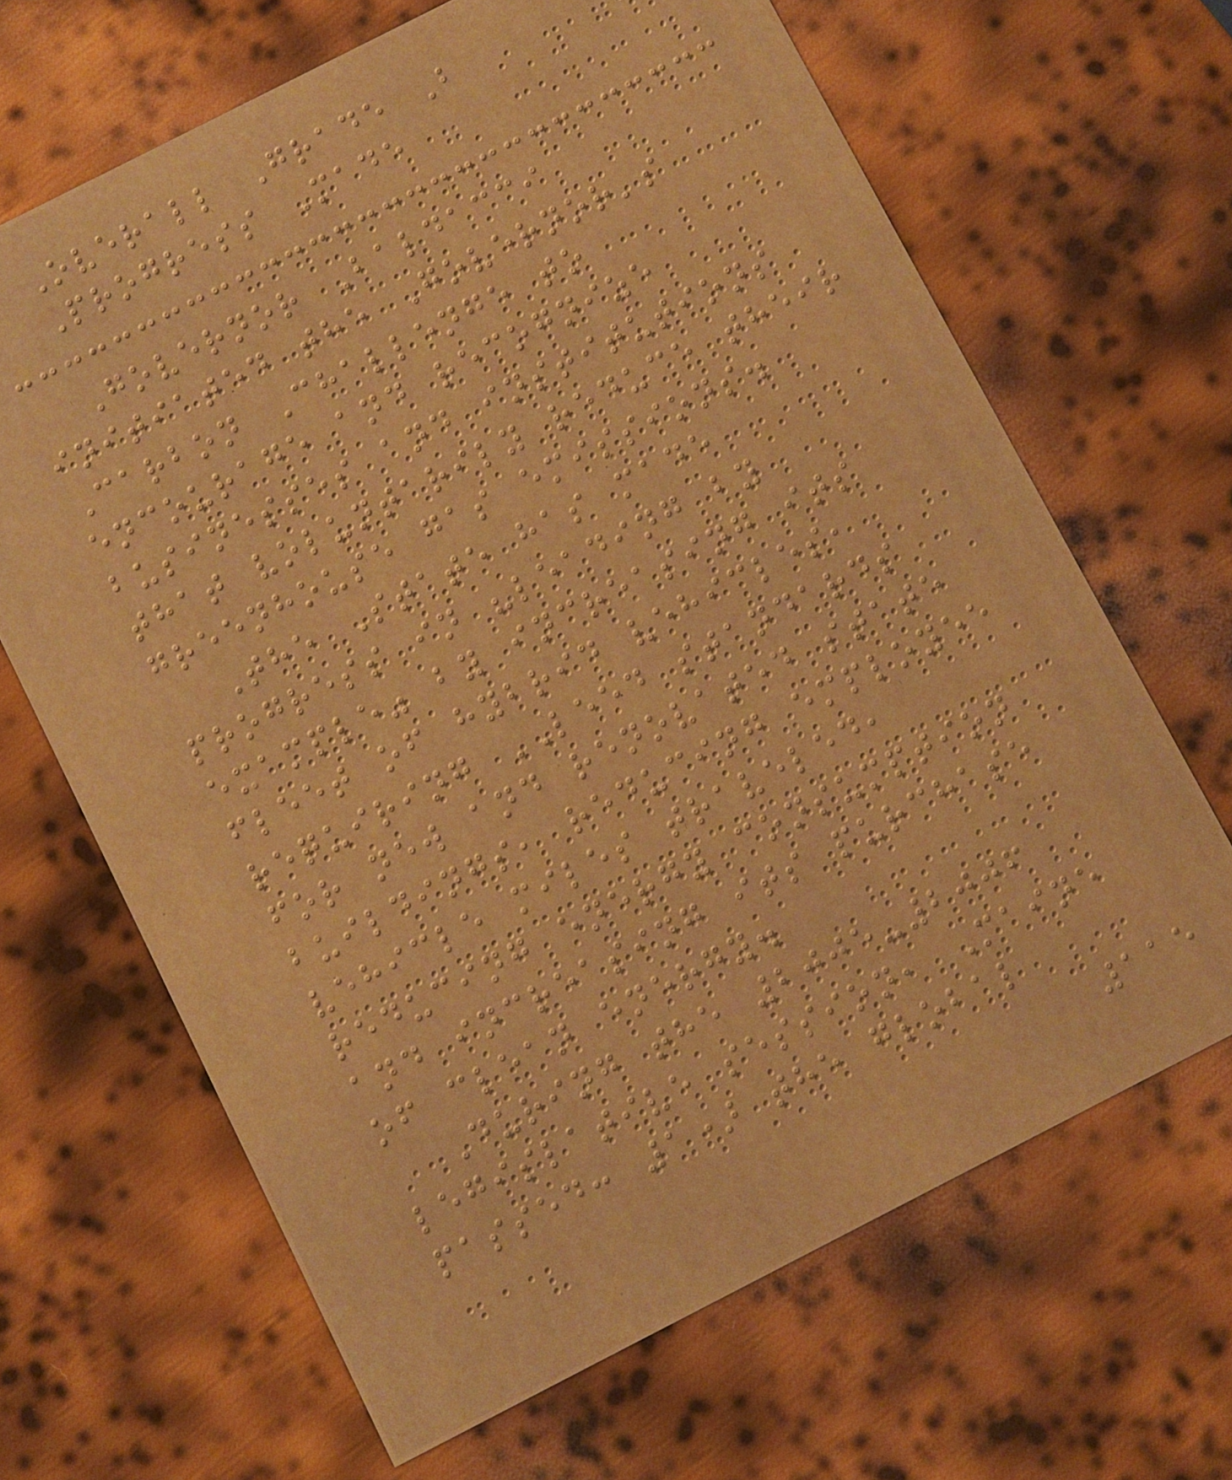Overall Grade B
Progress Made
Governor Baldacci
initiated the Governor's
Carbon Challenge to
encourage and recognize
businesses and institutions
that voluntarily reduce their
greenhouse gas emissions.
The State has made
progress in "leading by
example" by increasing its
fleet of hybrid vehicles,
requiring LEED standards
for new and renovated state
buildings, reducing employee
vehicle miles traveled,
reducing energy consumption
and increasing its purchase
of clean energy.
During the 2005-2006
legislative session, Maine
passed: 1) the global
115
